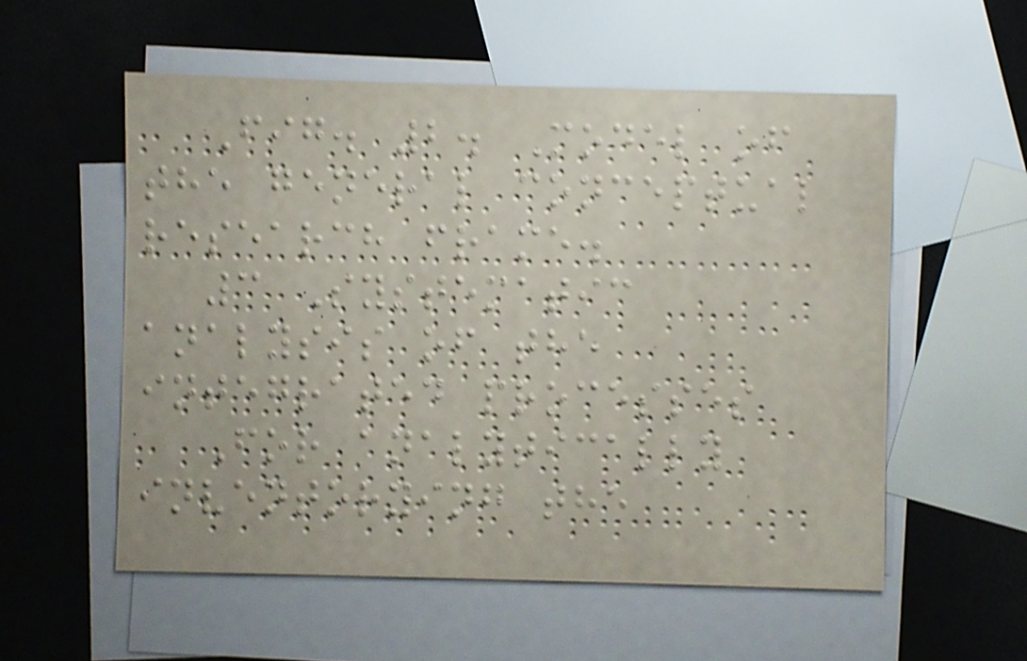Fig. 2. Model of
the general conceptual
research frame.
3 Systematic
analysis of the
integrated processes
For analytically
inventorying the
